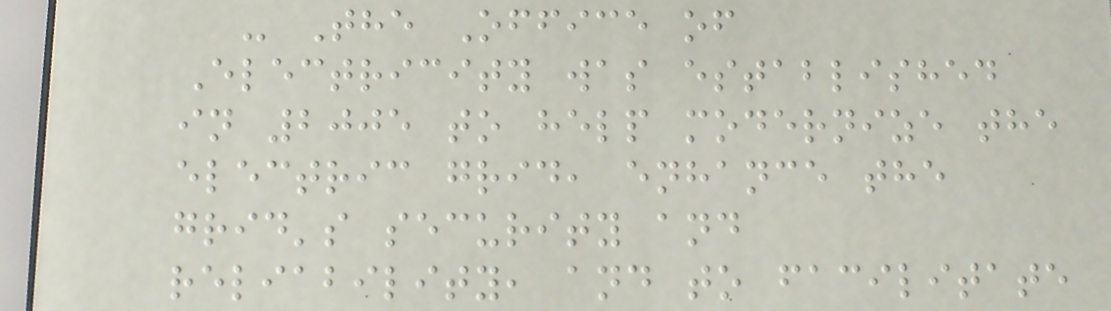- The Office of
Electricity was established
in 2005 to help modernize the
electric grid, enhance the
grid's security and
reliability, and to facilitate
